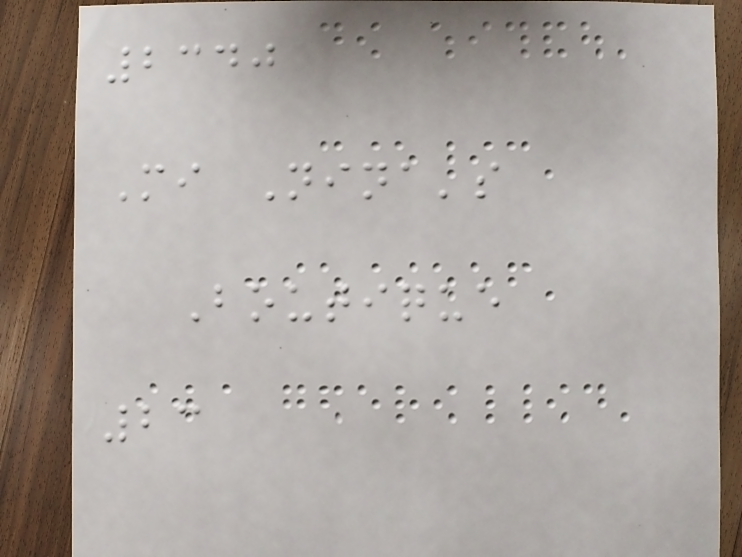2340
Mi Nina's
Boutique
23
